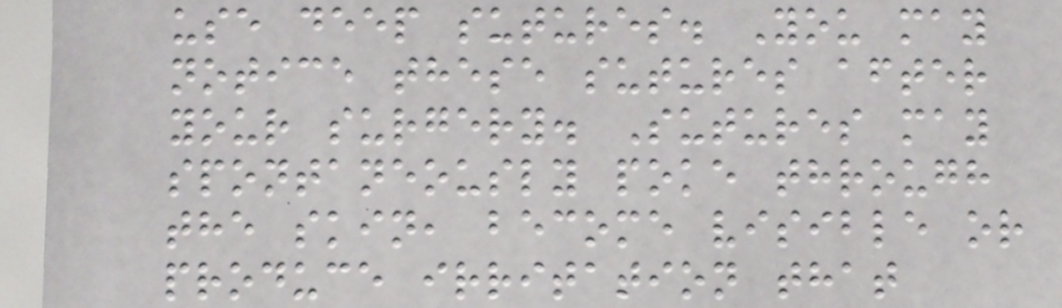use deep sutures. You may
notice these sutures after
your surgery. Sutures may
spontaneously poke through
the skin, become visible or
produce irritation that
